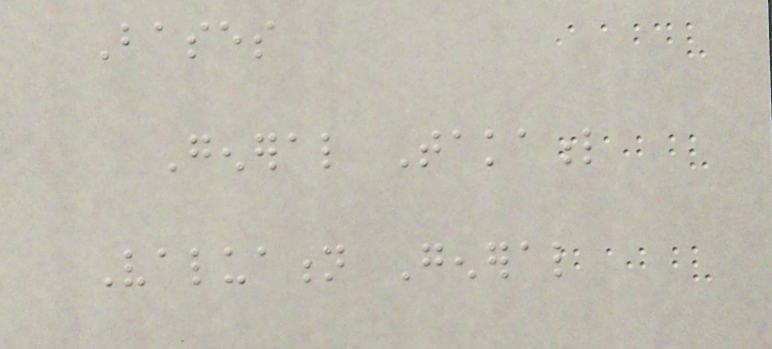Bases
General Takaful
Valuation General
